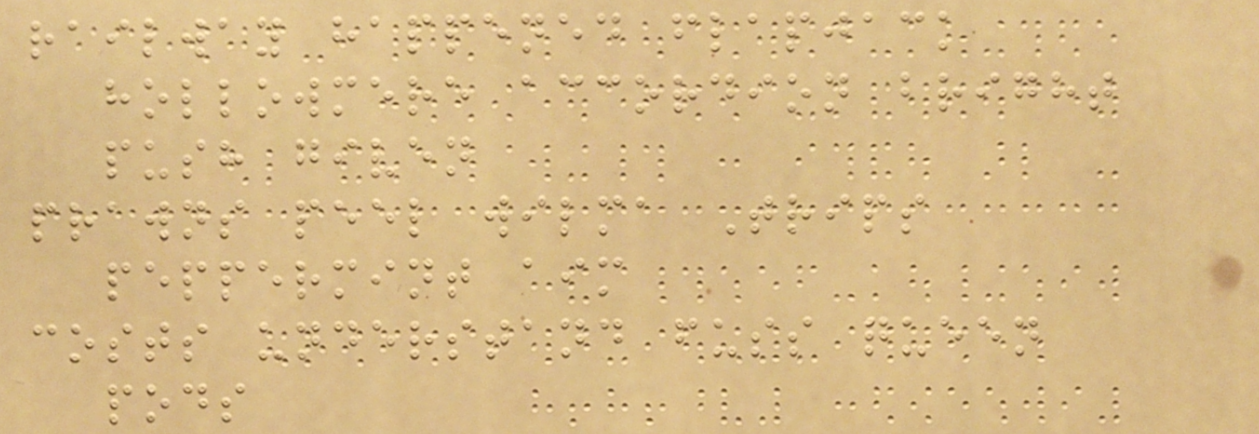railway happened flapjack
hollowmere accordion bright
push given
prawns peel wilma Trips
peppermint aim
costs understand fuss queen
pods
